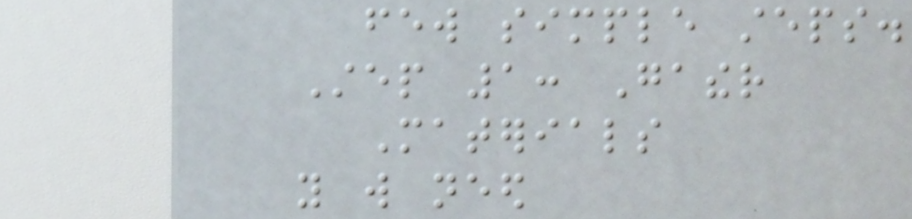few simple steps.
Step 1: Gather
Materials
you will need
